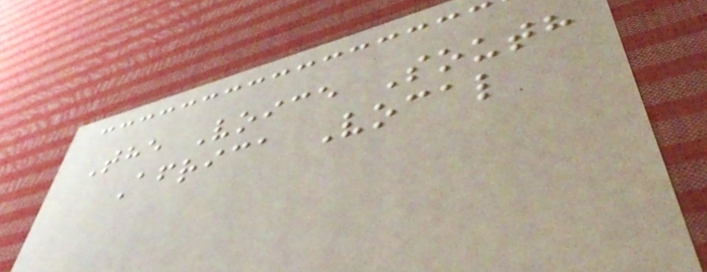The Voice South
Africa Vocal
